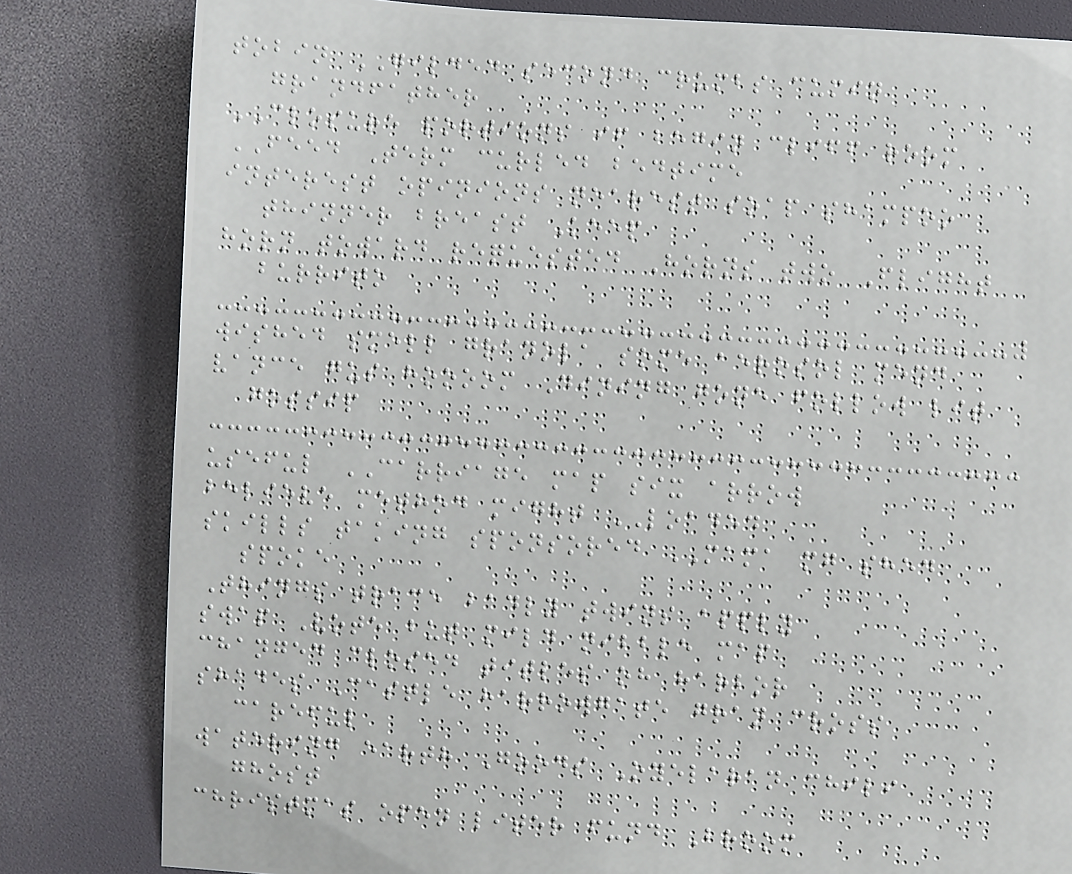tobin GILDED second crumbs cumin
grandfather
CLOSURE portions if begin cliff room
FEED Term curled bedtime
interest opinions nearest soap shampoo
thinner breast Keep
horn toward requested Horns two Flight
burrito
wished smell granola some aerosol mend
vance gus hoooom Dining gone follow lit
gossip
useful CARRIAGE map six arrow
believe method might LOADED
skills taking sponsored MAMA mg shed
spoke
Things trace badly twins apply
swap Vote but mild nibble map
changed closed titles oh harbor
shades Castle harrowgate gran cross
careful
watering earth Goods Oyelaran chili
ghost
christmas open liter fund Broom
